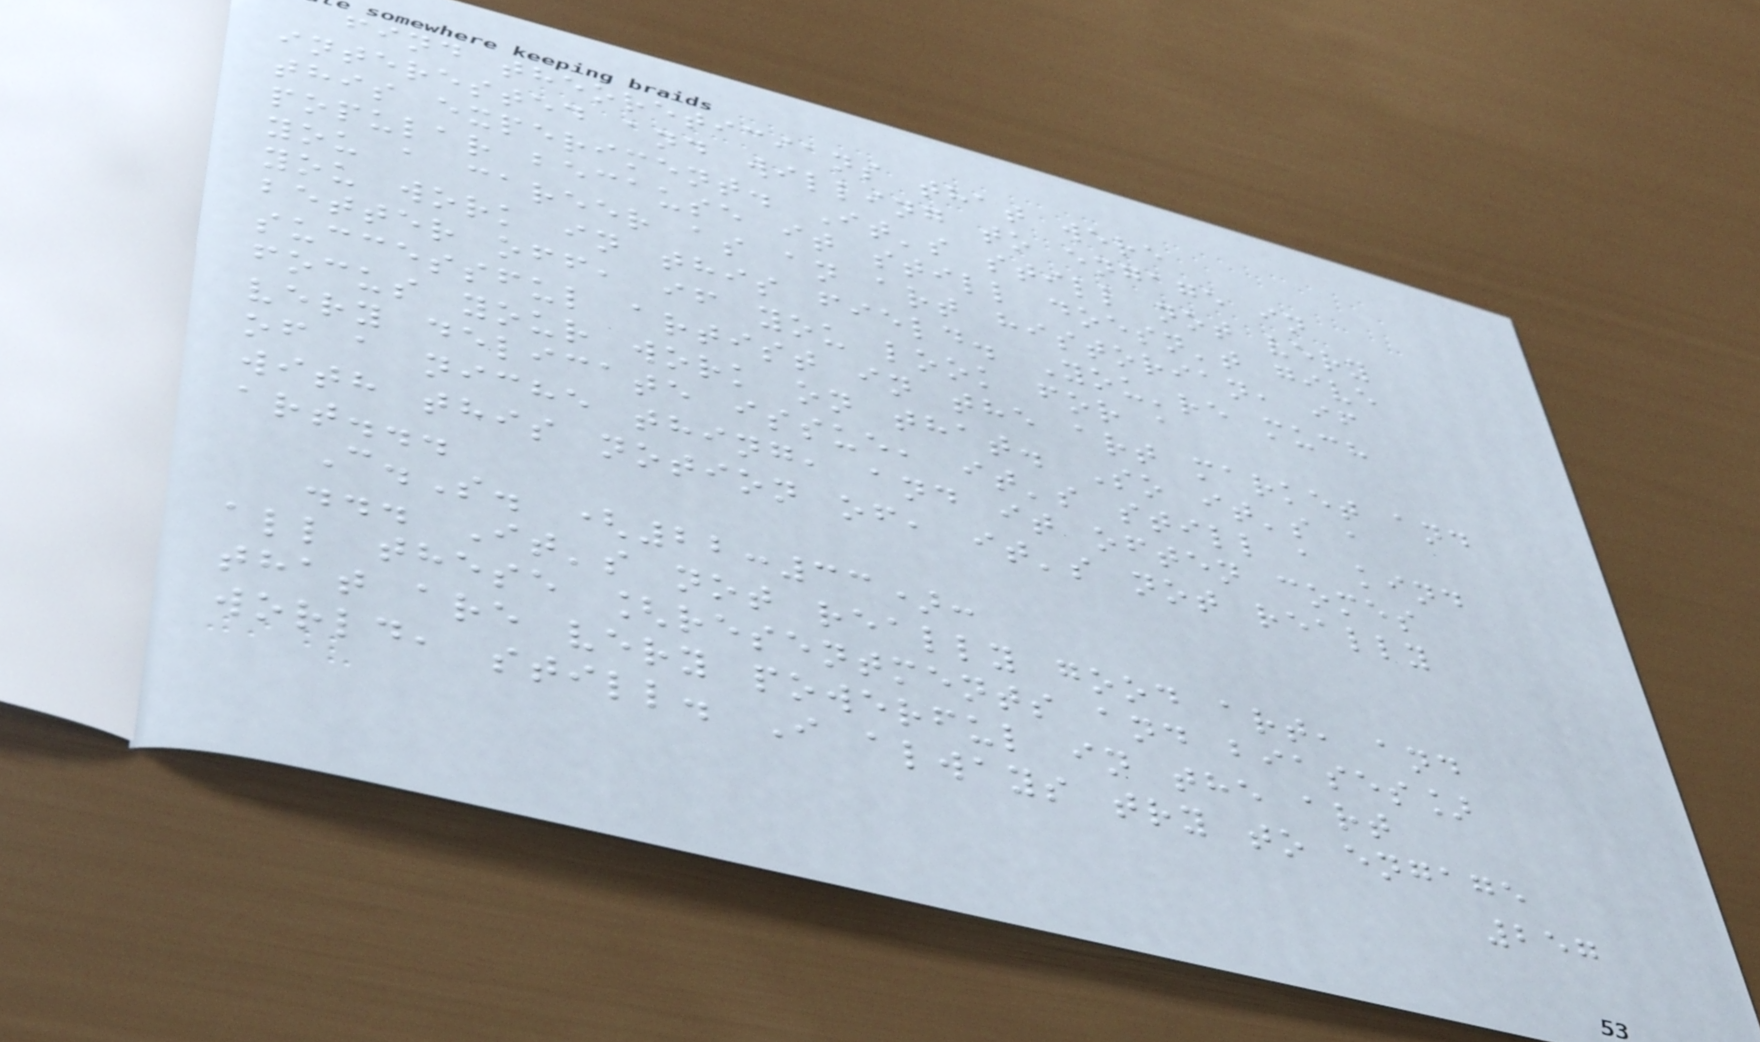find theoreticians that were
interested and willing to engage in
this experiment. It's still not very
popular because it still doesn't give
you a career as an art historian, if
you work in this field. You're much
better off, if you look for a
successful artist in the art market and
focus your work on that. So it's a
very delicate issue, it's still a kind
of a niche thing, and it often comes
with this notion of, it's not really
art...
C.S. (22:33):
... It's not really good art, and
all these [resentments and biases]
that are very powerful in the art
world, still. I always try to engage
257
